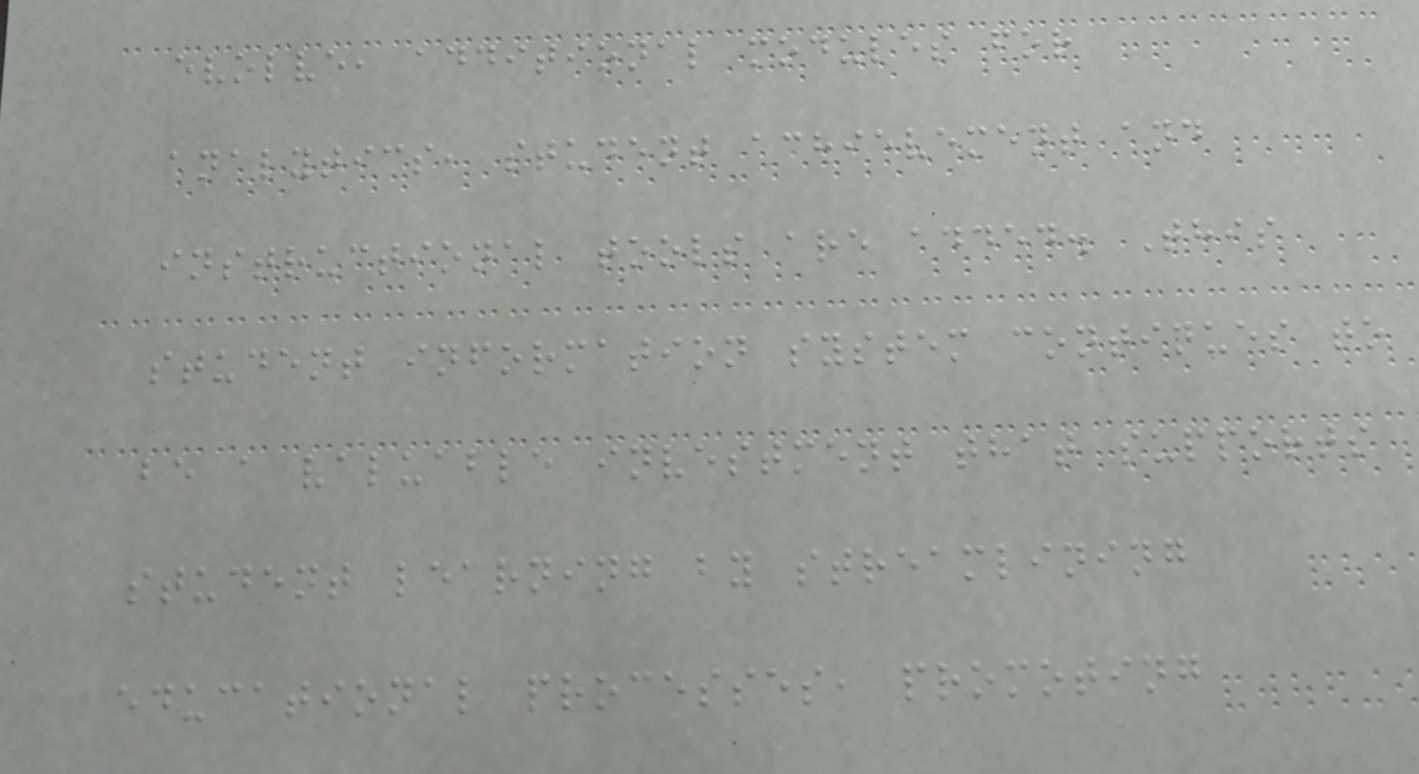evolve, additional modules for
analytics, student achievement and
instructional tools are added. This
student information system continues to
be a valuable investment that supports
student learning by streamlining
educational processes, promoting
